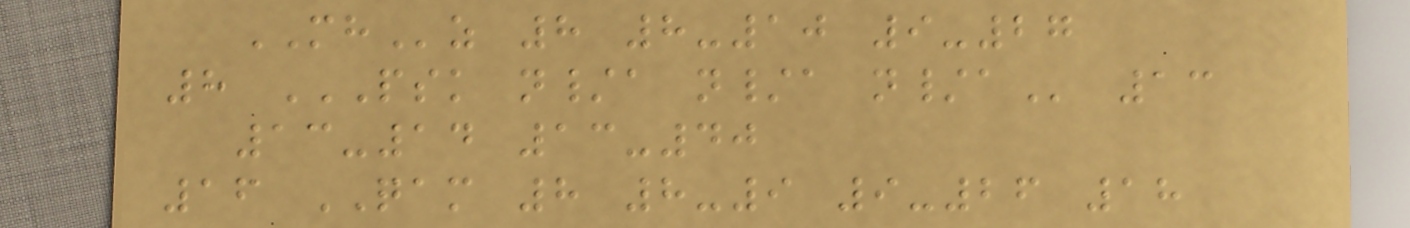MHz 8 8-10 9-27
8 PSK N/A N/A N/A 13
13-14 13-40
16 QAM 8 8-9 9-26 18
